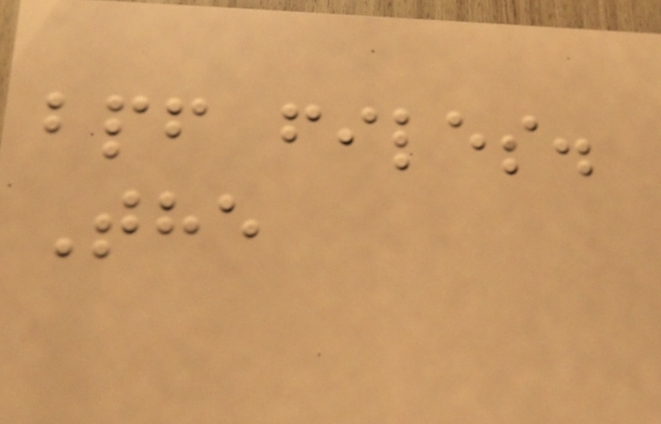bpf files.
The
